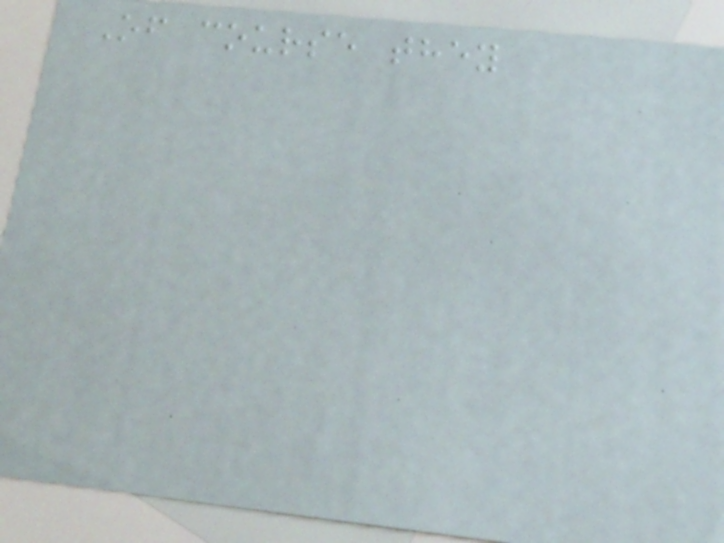Of course they
